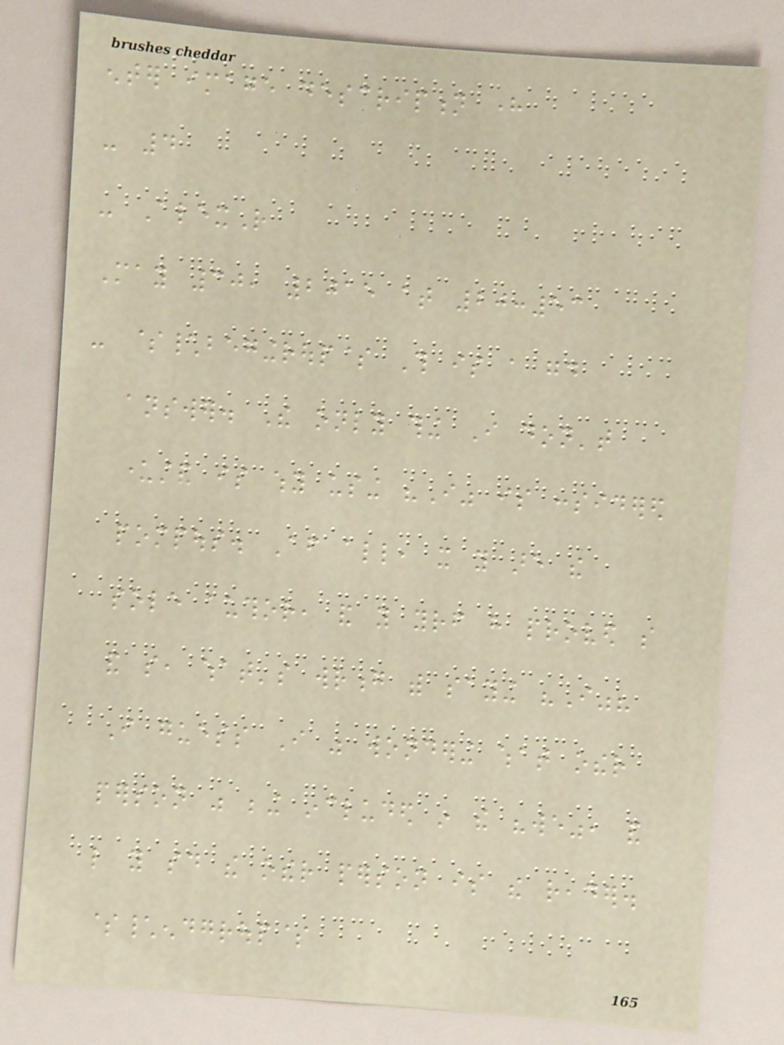enter image description here
- 4
- AlexR
May 30, 2015 at 20:53
- $\begingroup$ This is a good
answer. The only thing I don't
understand is why using "I" is considered
pompous. After all, it you are the
sole author, and you yourself have proved so
and so, what's wrong with saying "I"?
I guess I was wondering what other
person was being included in the "we", and
like you said the other person is the reader.
$\endgroup$
